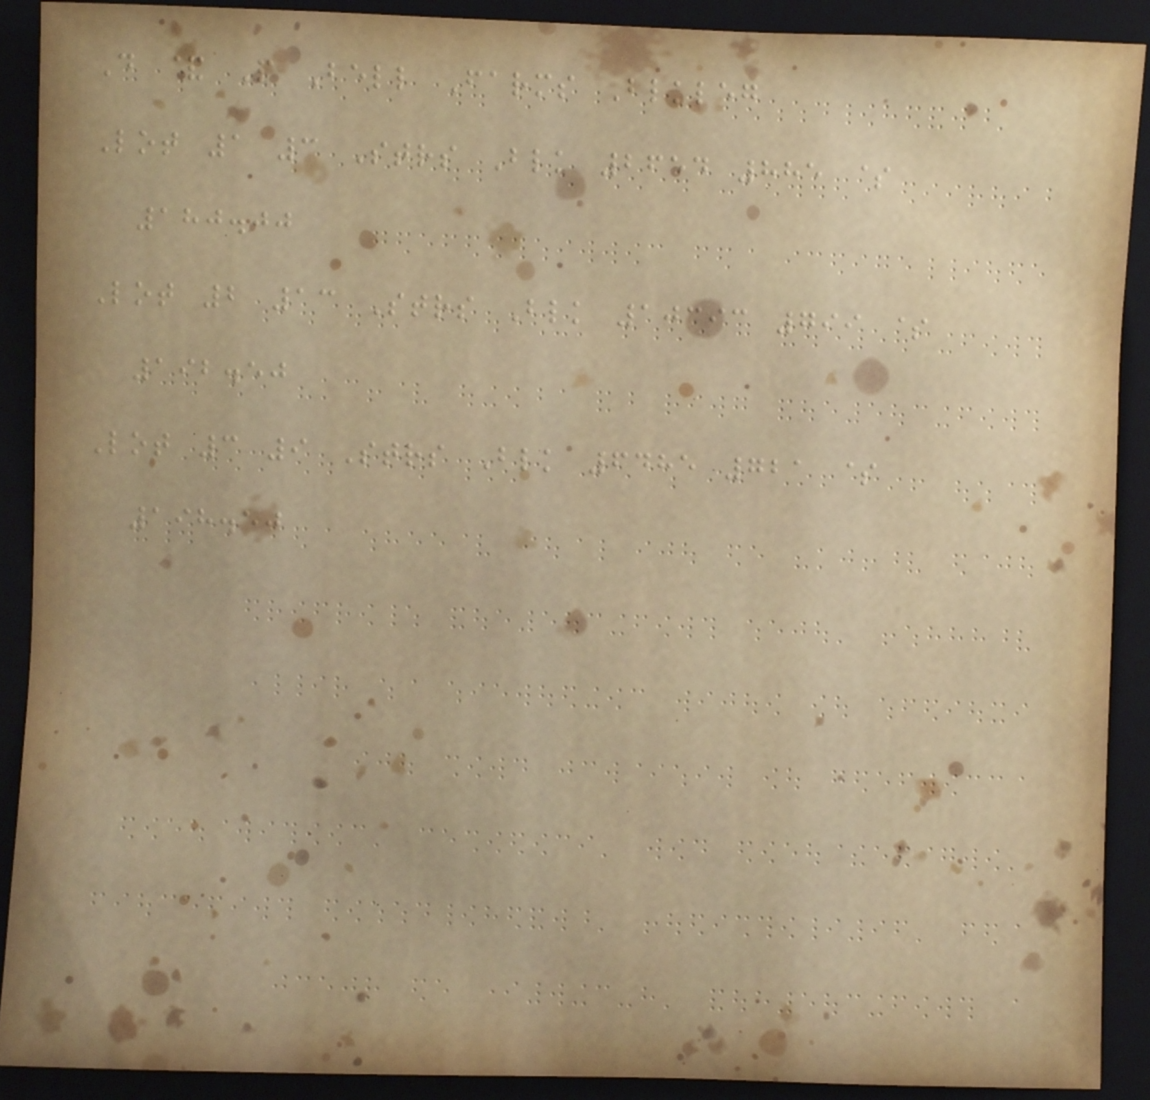D & P Bell Farms Blkleg
Lot 1 3 Strs Blk 2654 885 $
180.00
Lot 2 13 Strs Blk 10393 799 $
192.50
Lot 3 9 Strs Blk 6485 721 $
198.50
